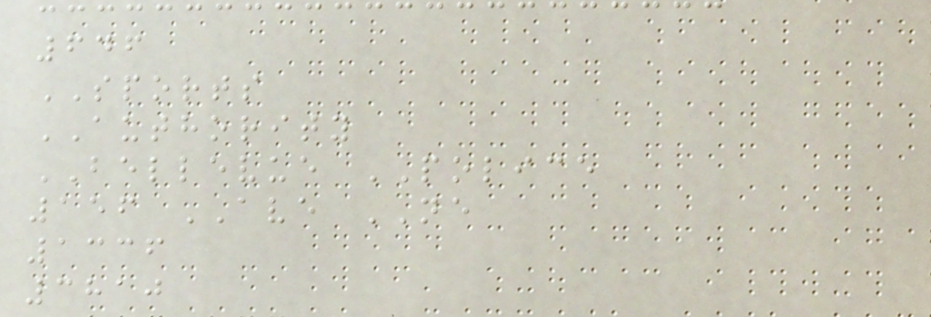646
SPORTS
AUTHORITY
BELLEVUE POLICE
156 AVE NE
1336
3810
